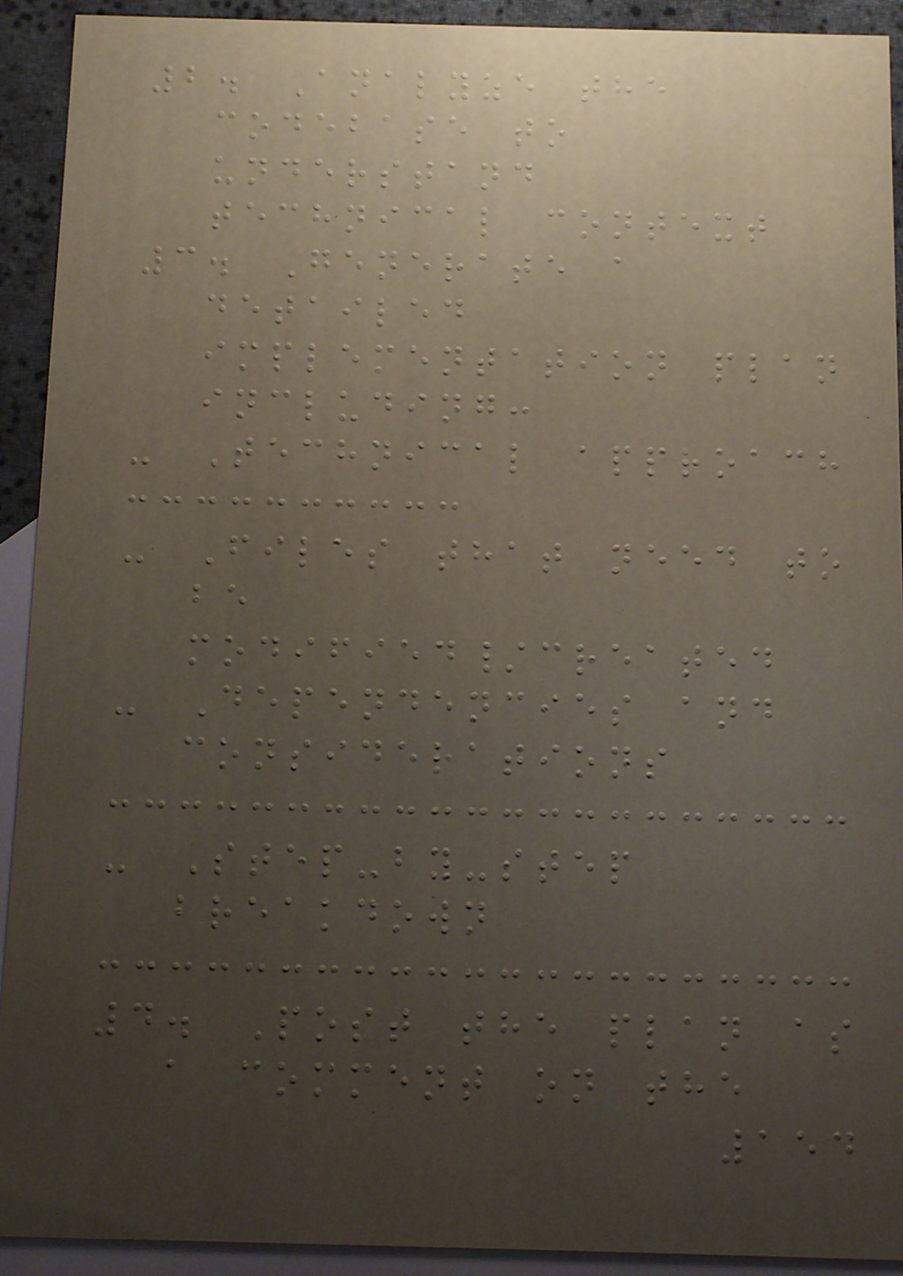2. Analyze the
codebase to
understand
technical context
3. Generate a
detailed
implementation plan
including:
- Technical approach
- Files that need to
be
modified/created
- Dependencies and
considerations
- Step-by-step
breakdown
4. Post the plan as
a comment on the
154
